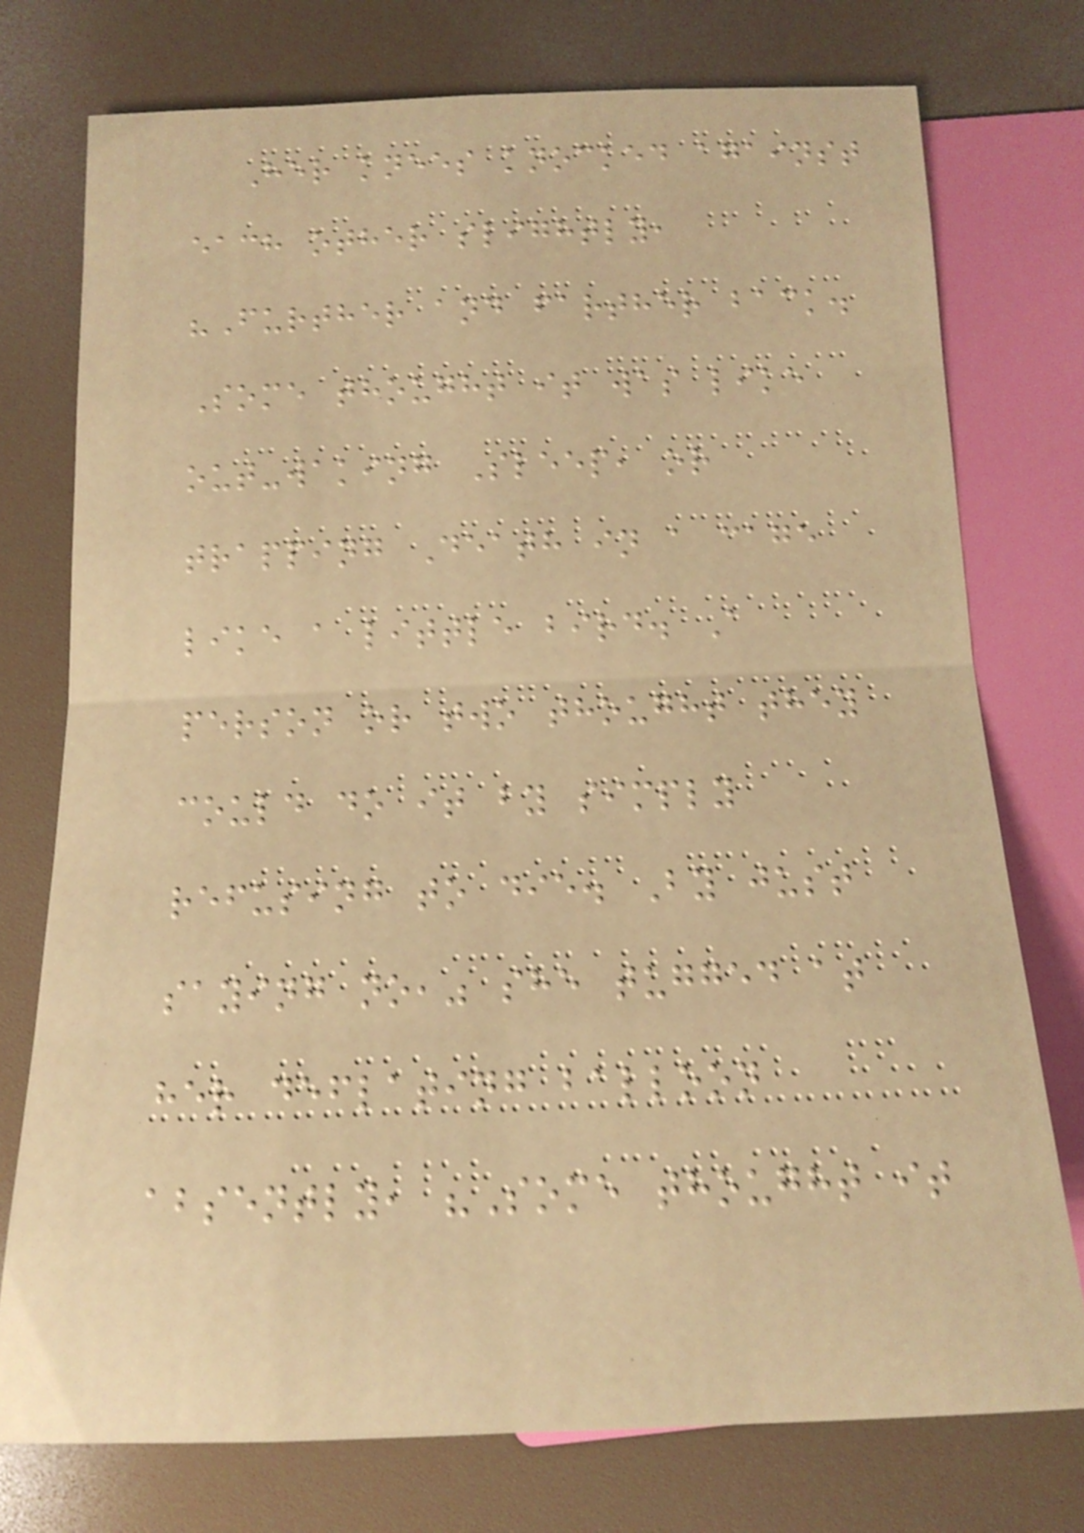Her knees knocked against
each other slightly,
"Further and farther back.
Some thought it was like
out-waking Sleep, or
trapping Death in a cage
like a little bird. A
person or two thought they
could do it by simply
refusing to die. By just
saying no," she tugged at
her deflating balloon
absently, "Some thought it
